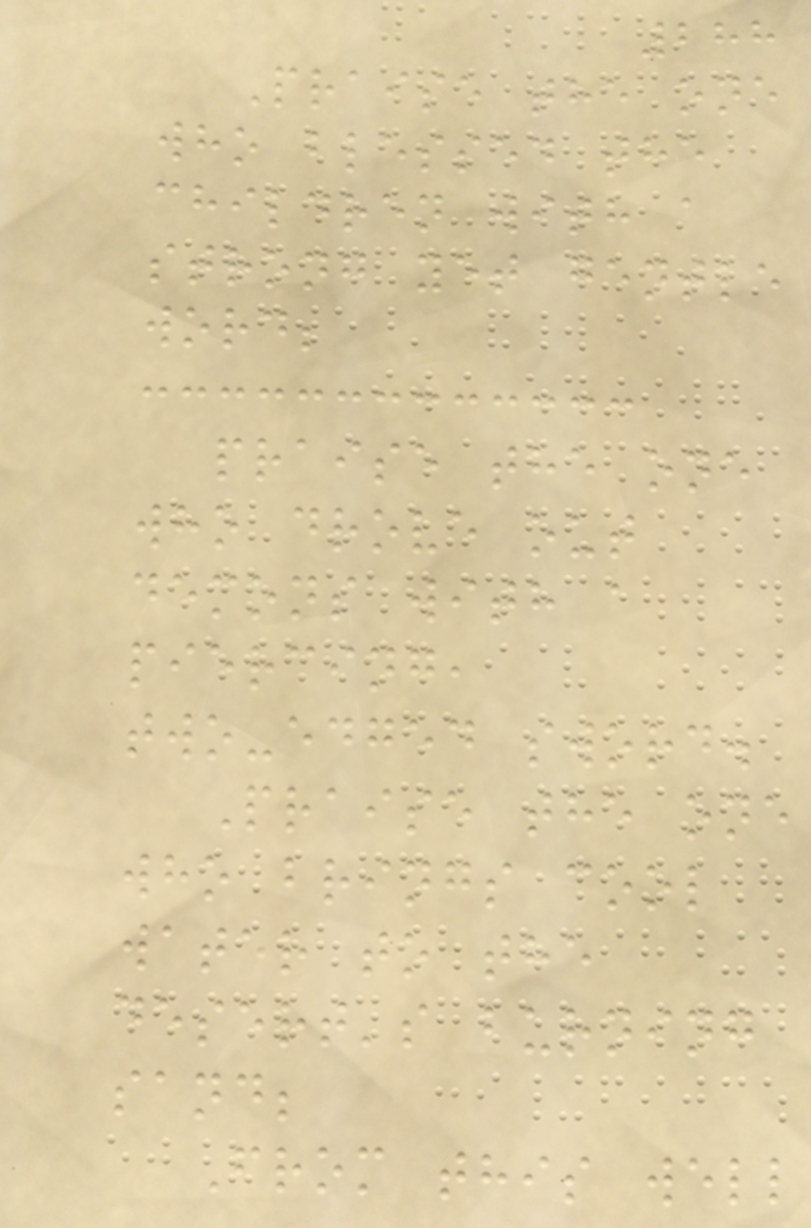288
Praise the one
who blessed the
children with a
strong yet gentle
word;
praise the one
who drove out
demons with a
piercing,
two-edged sword.
Praise the one
who brings cool
water to the
desert's burning
sand;
From this well
